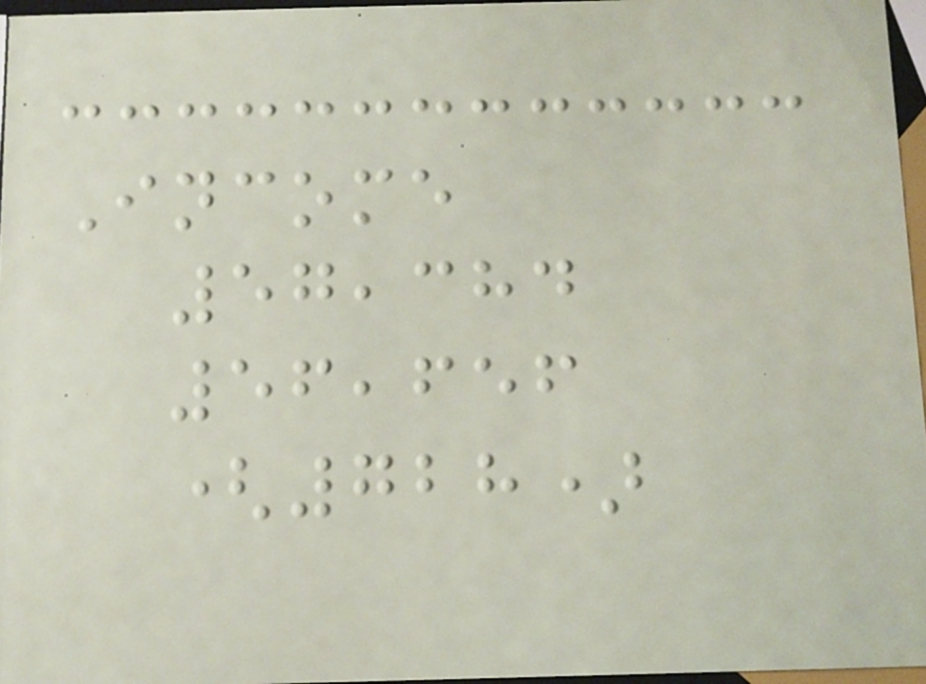Income
57,384
56,656
(728)
